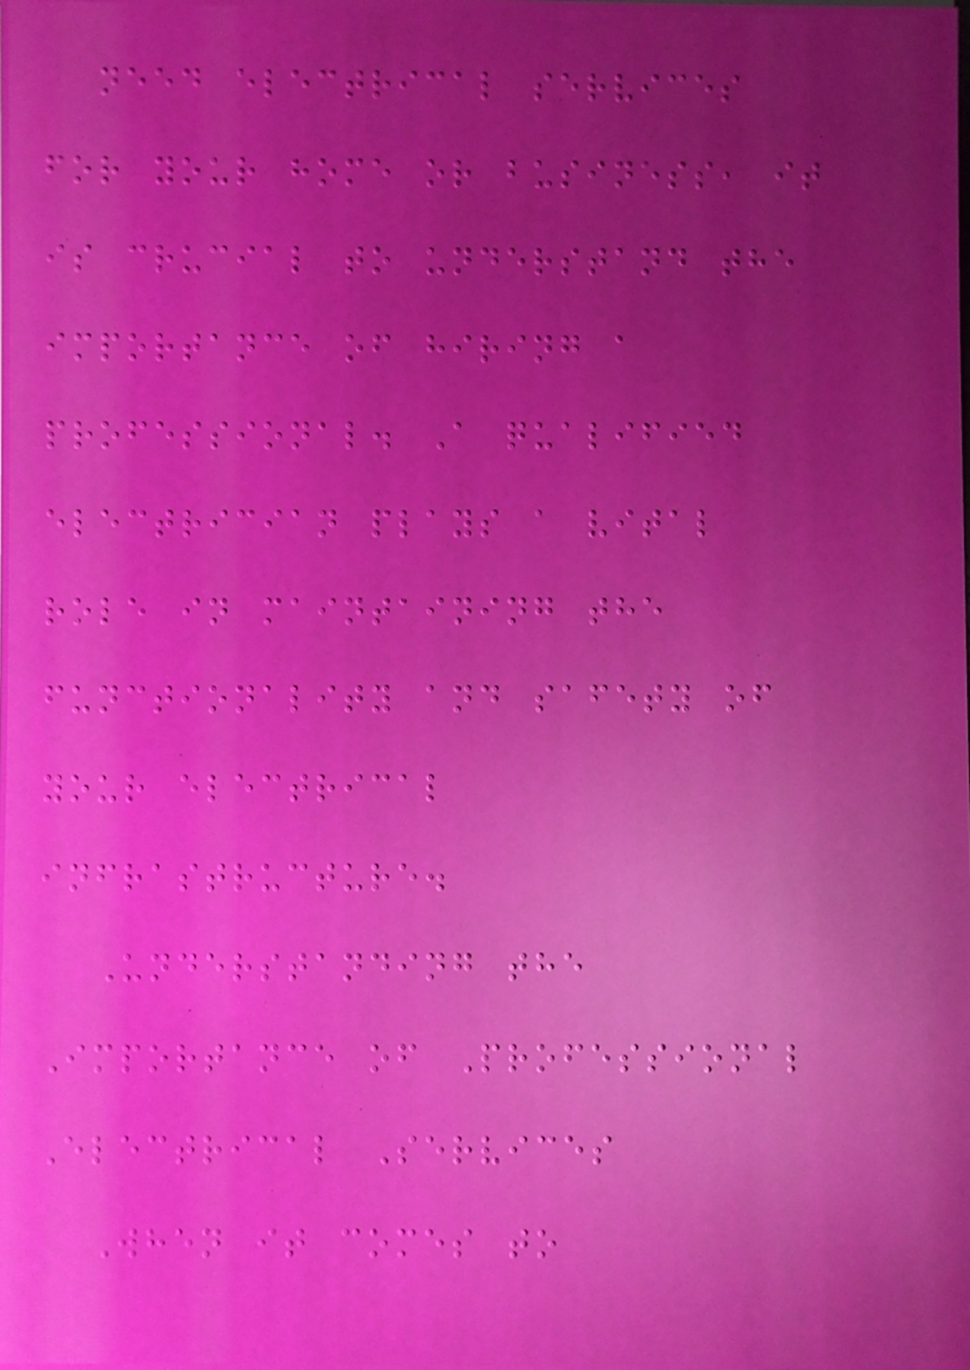need electrical services
for your home or business, it
is crucial to understand the
importance of hiring a
professional. A qualified
electrician plays a vital
role in maintaining the
functionality and safety of
your electrical
infrastructure.
Understanding the
Importance of Professional
Electrical Services
When it comes to
